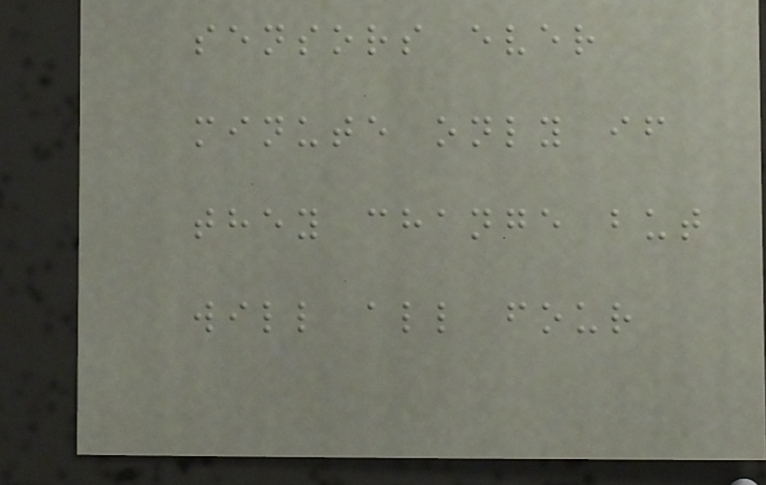sensors ever
minute only if
they change but
will all four
